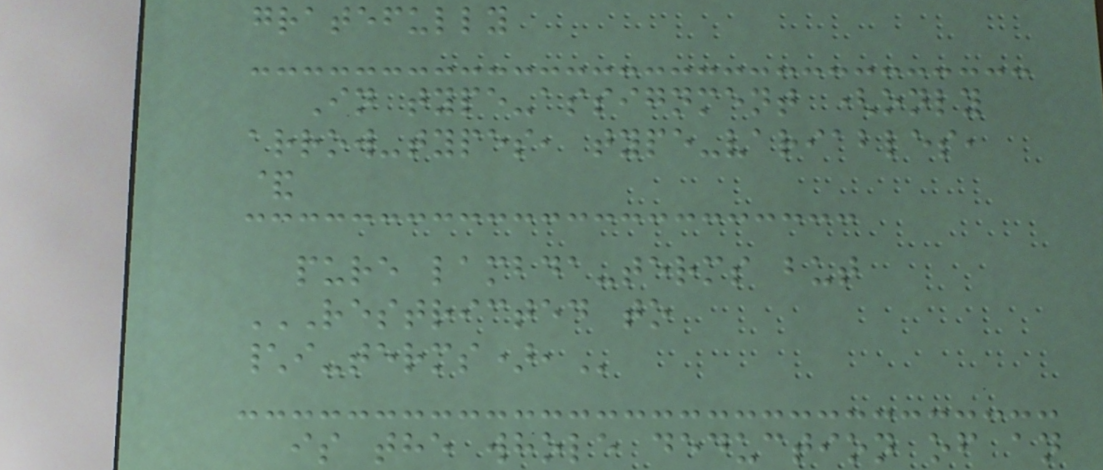gratefully
In type-assignment (only
arrow-types, type-variables,
&
pure lambda-terms but
RESTRICTED TO
\I-TERMS),
is the whole deduction of an
